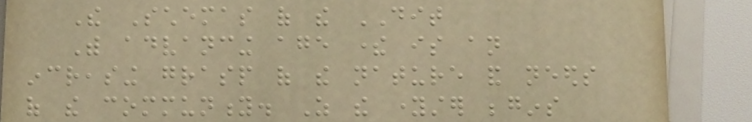The Schemas of the DIT
With advancing age there is an
increasing grasp of the nature and needs
of the community. As the youngster begins
